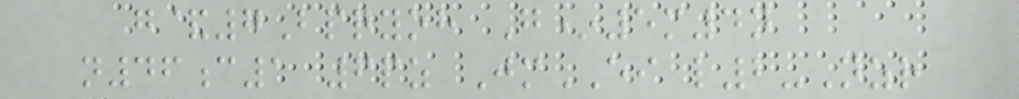g&7Bpqyoh G*5m4n
n46c1 6pz JmEI l2-Nzr
